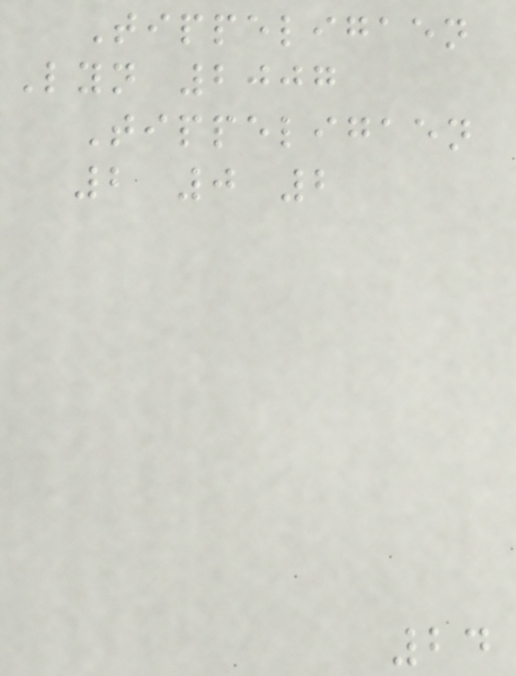Tippeligaen
Lyn 2007
Tippeligaen
2 0 2
24
